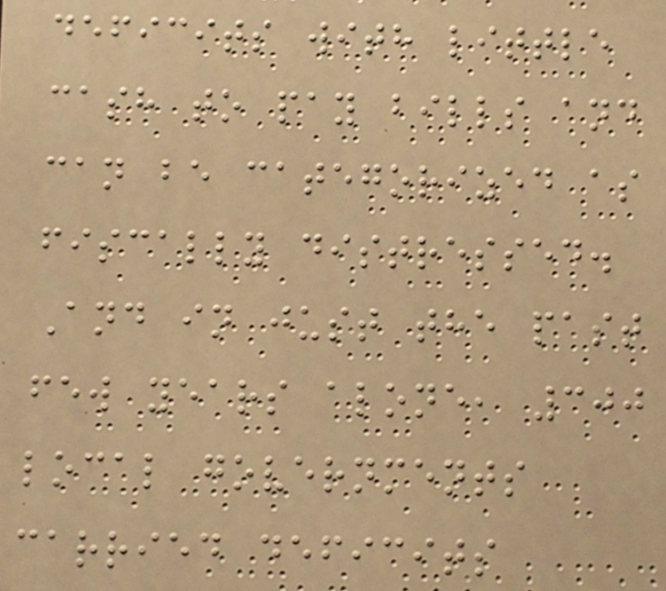deficits with little
cash to pay bills and
can be categorized as
fiscally distressed.
And in just the past
few years alone, 300
local governments
carried deficits
